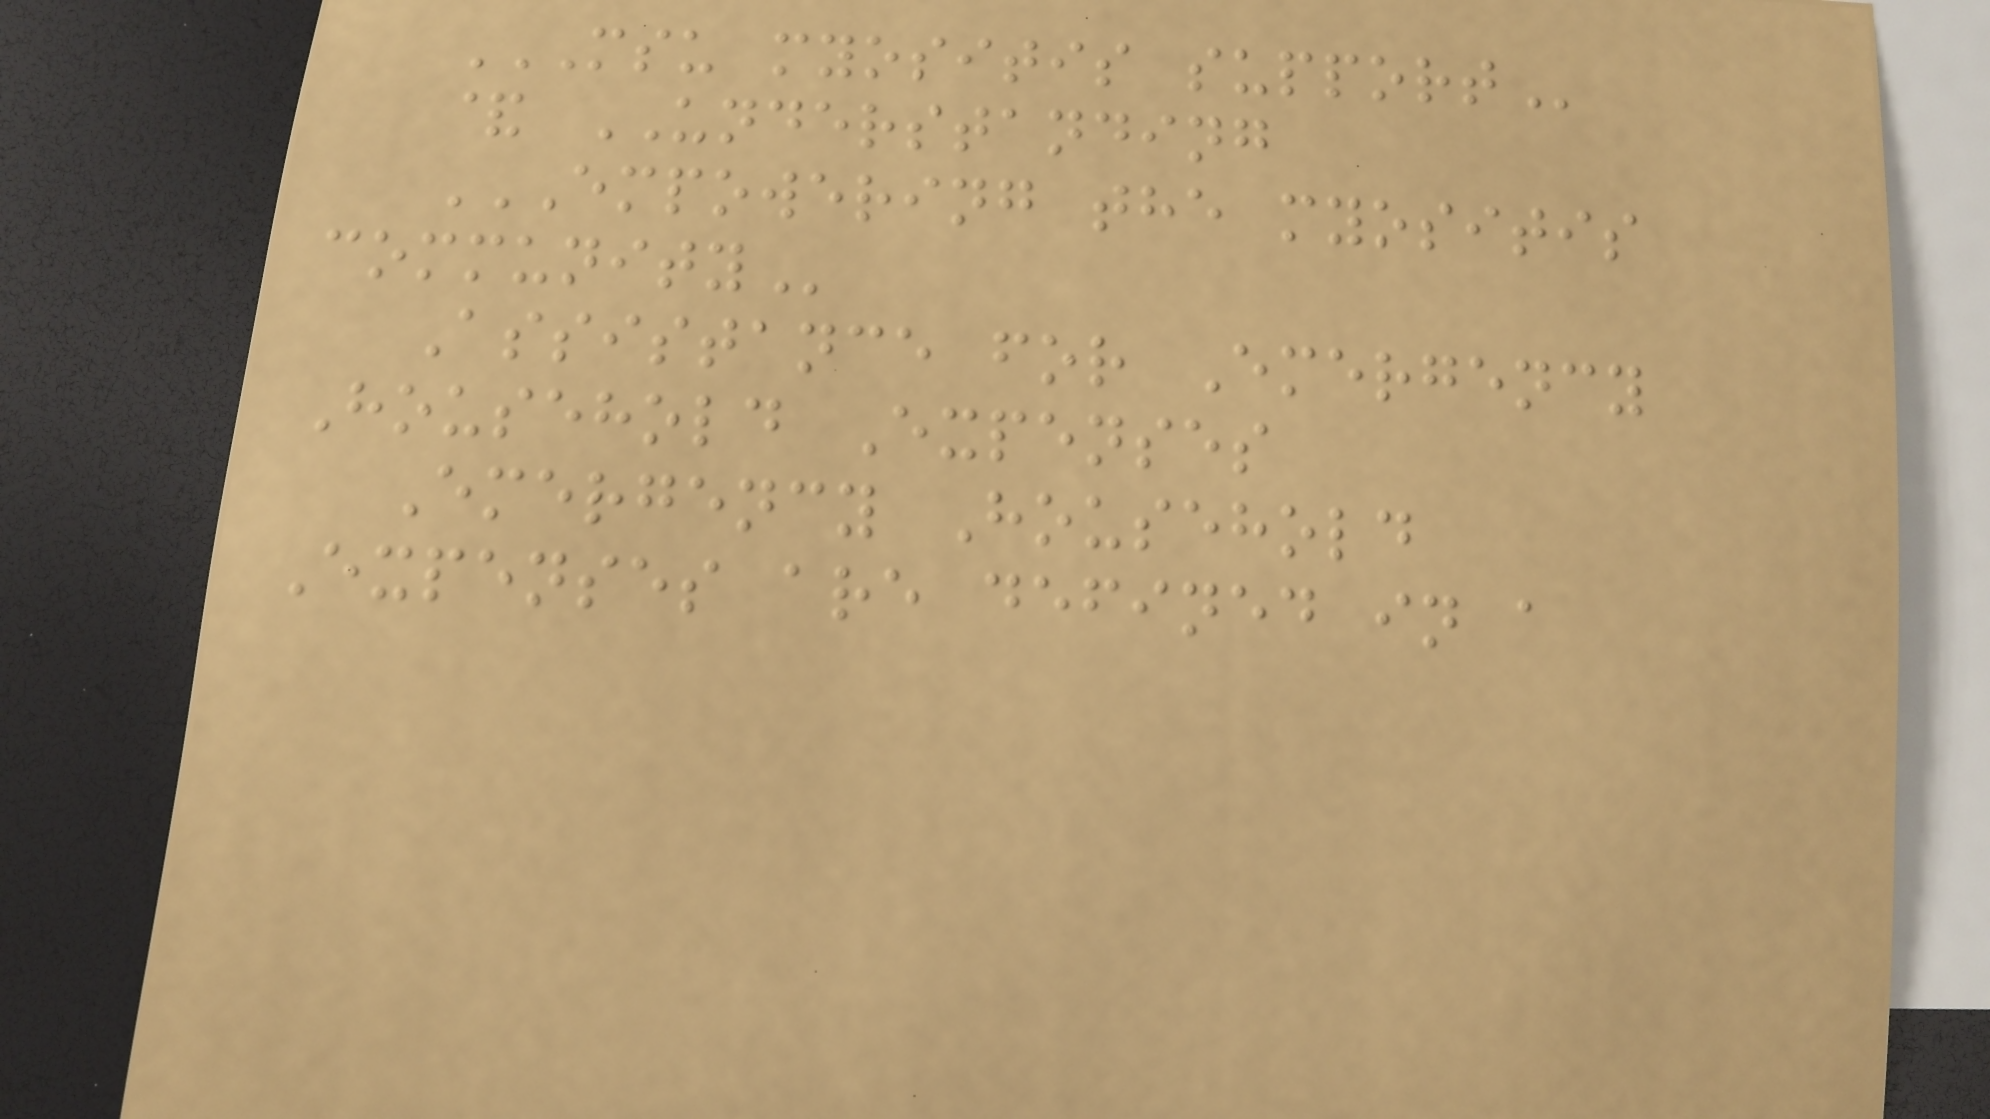MSU MYOSITIS SUPPORT
& UNDERSTANDING
EMPOWERING THE MYOSITIS
COMMUNITY
Assistance for Emergency
Household Expenses
Emergency Household
Expenses are defined in a
